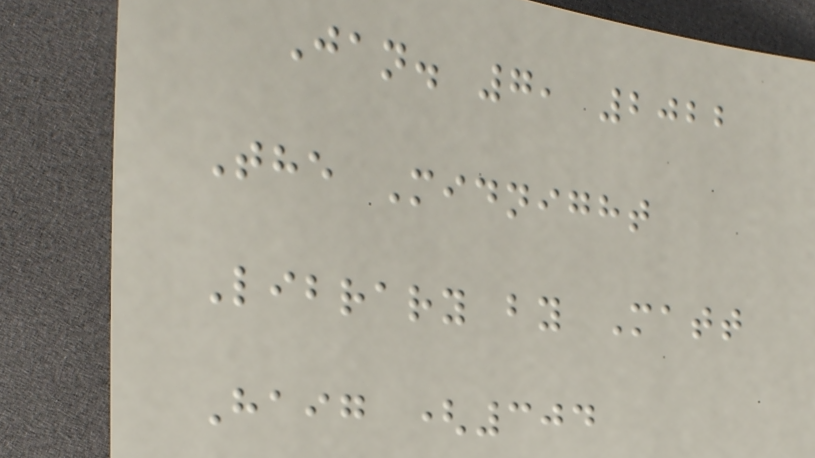Jan. 7, 2022
The Midnight
Library by Matt
Haig (304
